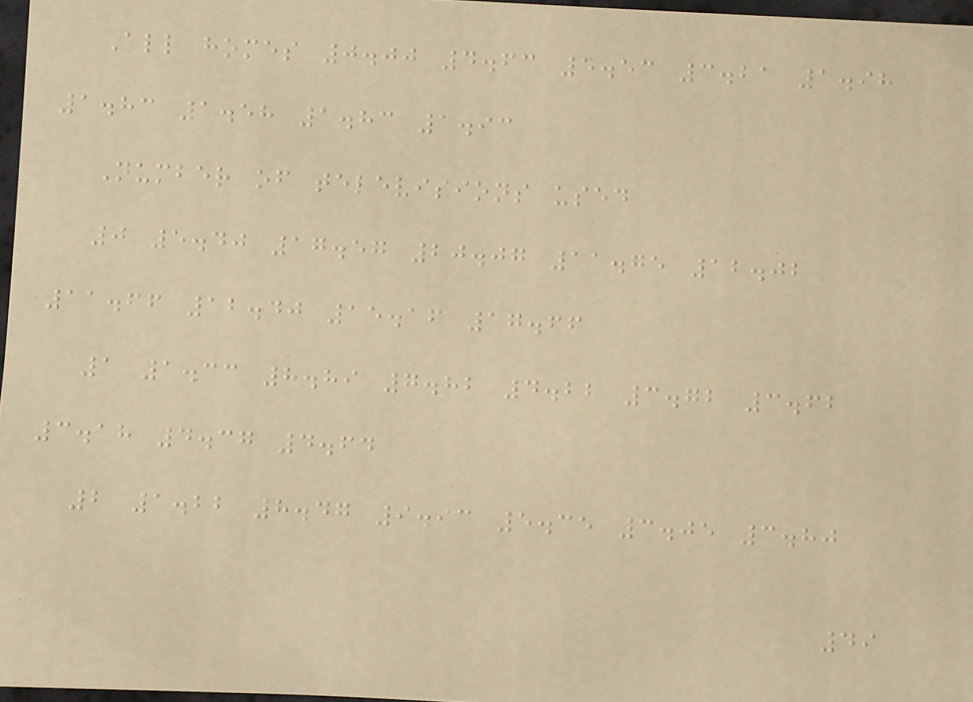All homes 0.00 4.63 5.53 3.21 1.98
1.83 1.58 1.83 1.93
Number of televisions used
0 5.40 17.57 20.07 11.75 12.02
11.66 12.40 15.16 17.66
1 1.33 8.89 7.82 4.22 3.72 3.62
3.18 4.37 4.64
2 1.22 8.47 9.93 5.35 3.05 3.80
49
